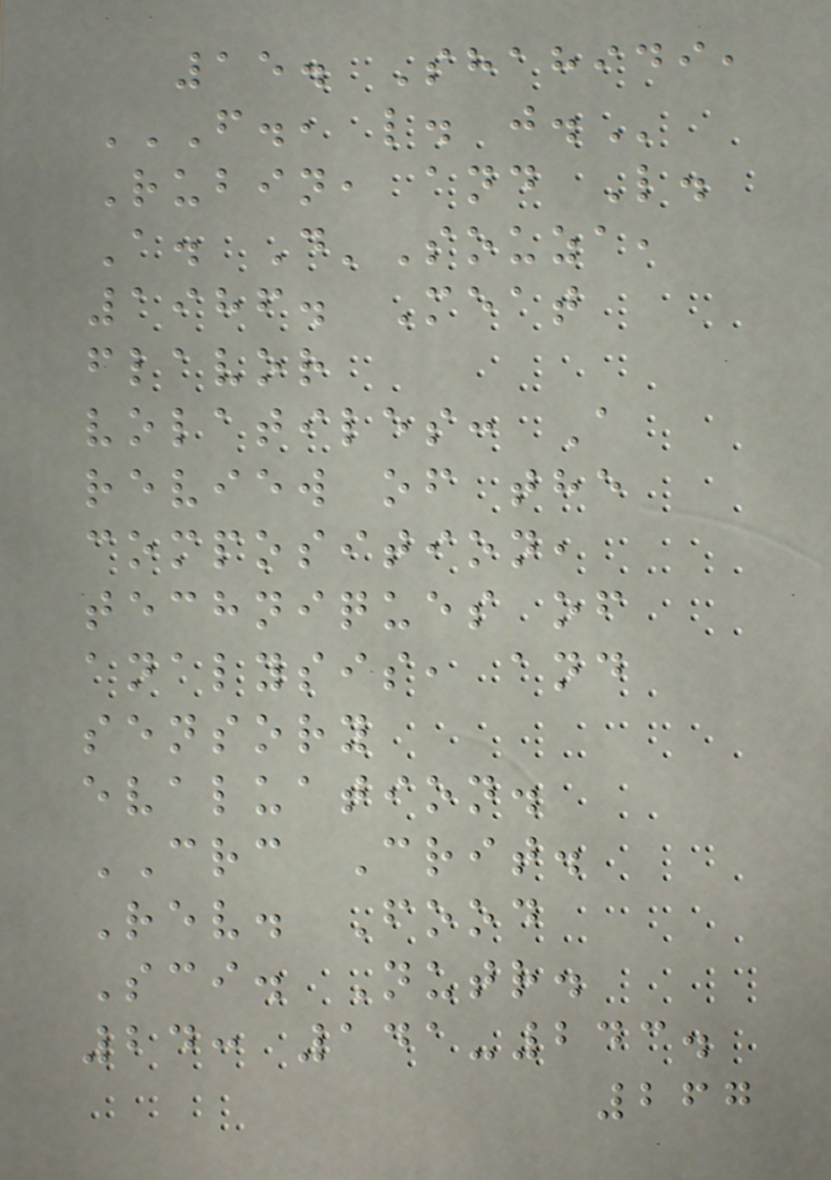15. Shahidi,
F., L. J.
Rubin, and L.
A. D'Souza,
1986. Meat
flavor
volatiles: A
review of the
composition,
techniques of
analysis, and
sensory
evaluation.
CRC Crit.
Rev. Food
Sci. Nutr.
24: 141-243.
267
